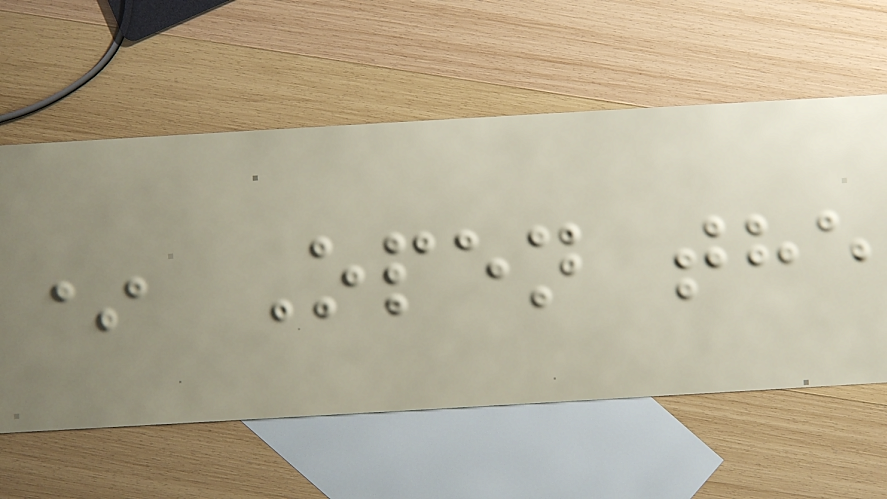* Open the
